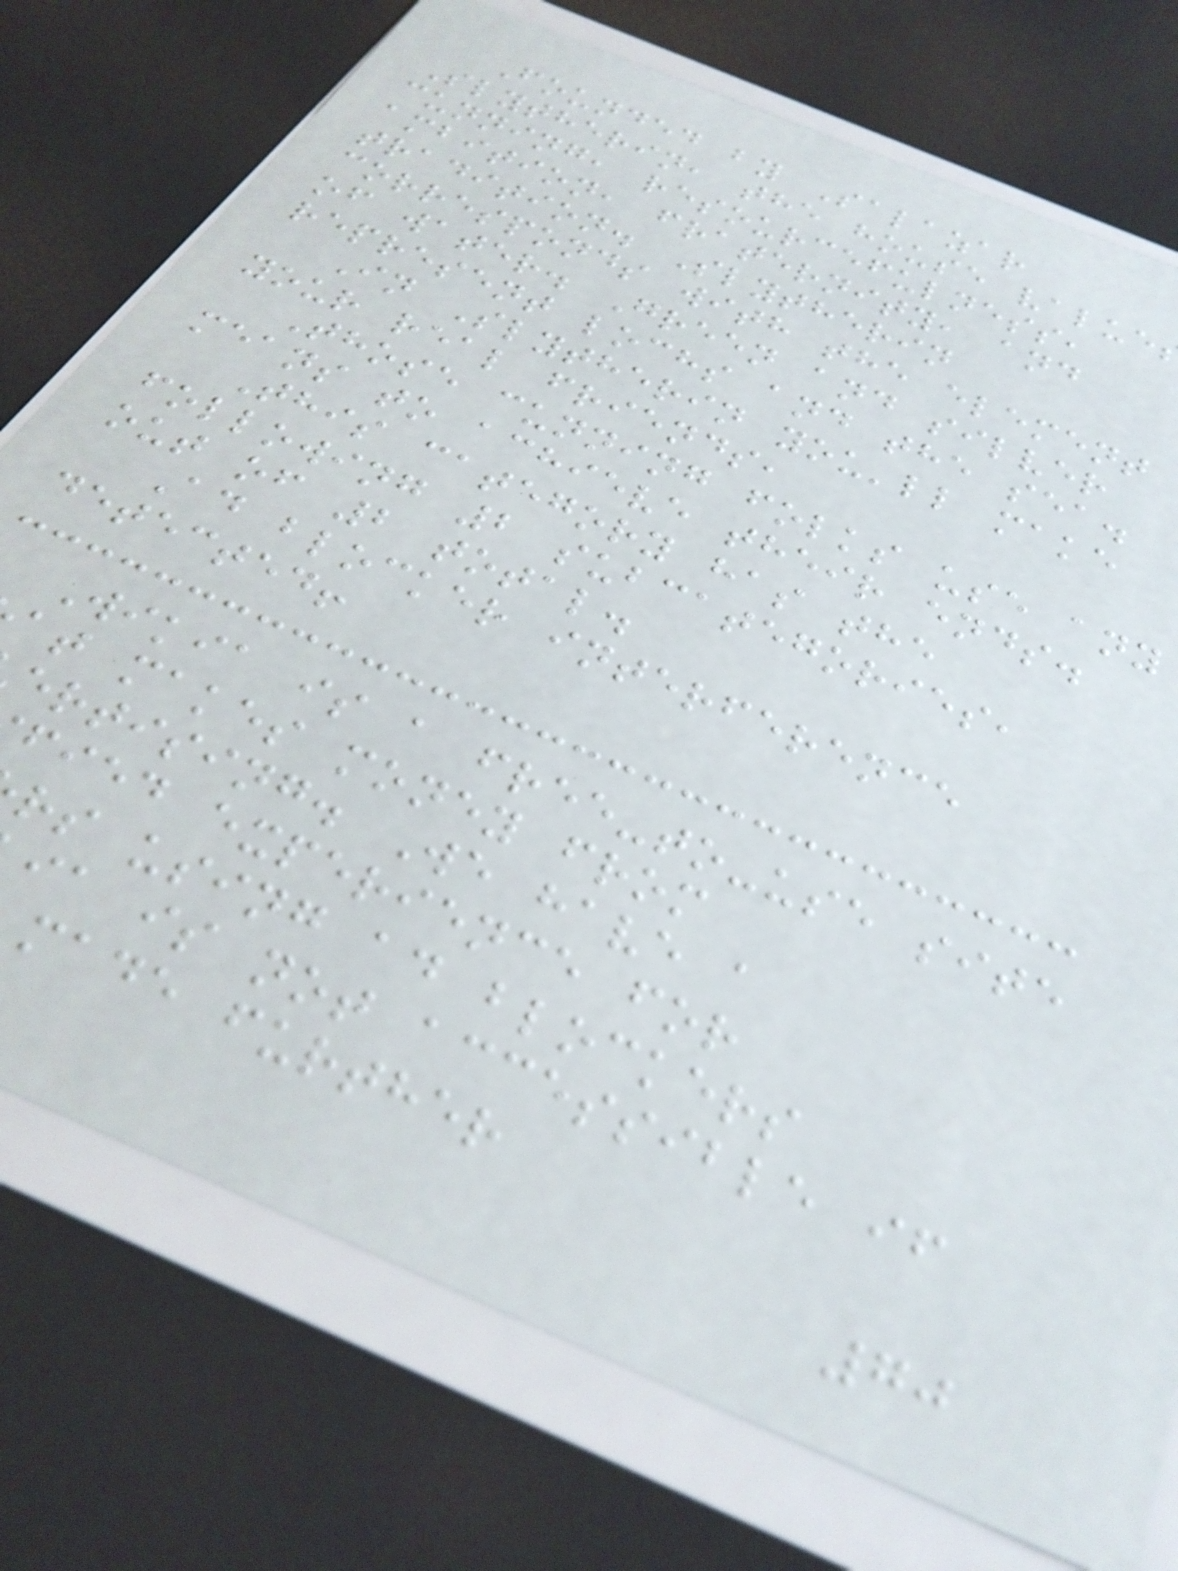Founded by Salazar
Slytherin, the house value
cunning, resourcefulness,
ambition, fraternity, and
tradition. Slytherin
corresponds with the element
of water. Green and silver
represent lochs and the sea.
In Slytherin you'll make
your real friends,
Those cunning folks use any
means to achieve their ends.
This category has the
following 2 subcategories,
out of 2 total.
Ad blocker interference
detected!
Wikia is a free-to-use site
at makes money from
ertising. We have a
fied experience for
rs using ad blockers
ia is not accessible if
made further
70
